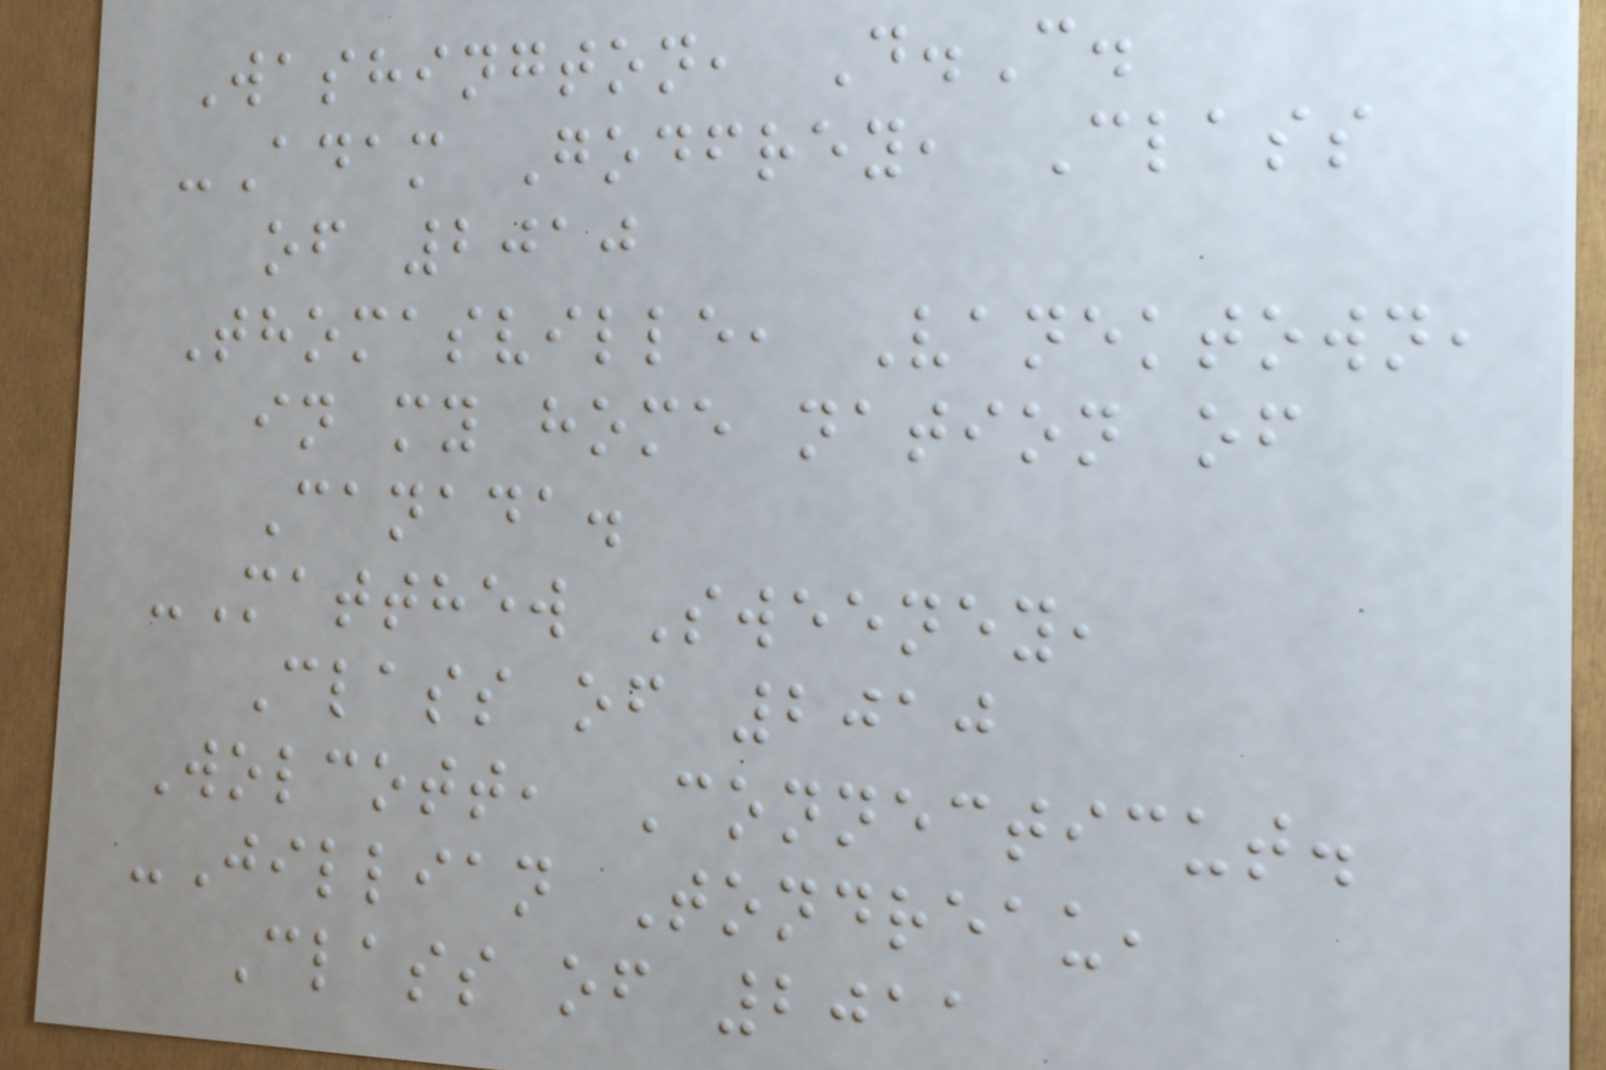Washington, D.C.
-Adam Godfrey, Class
of 2010
Thomasville, Vanektown,
in my home nation of
Canada.
-Matthew Sweeney,
Class of 2010
Wolcott, Connecticut.
-Jillian Tondreau,
Class of 2011
